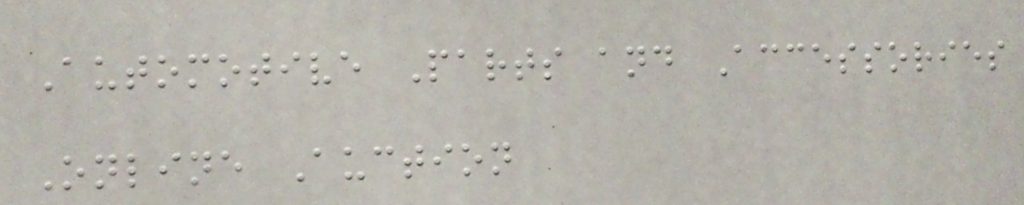Automotive Parts and Accessories
Online Auction
